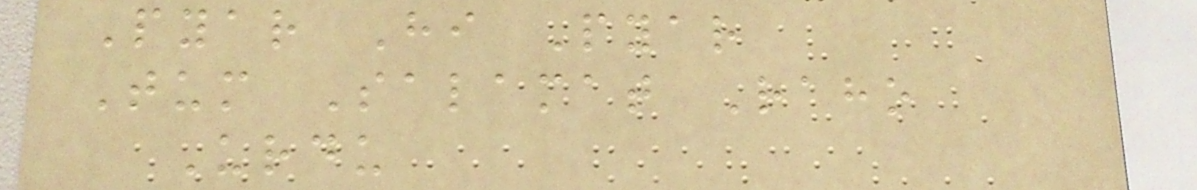Pyar Hi Pyar
Tum Salamat Raho
Urdu
